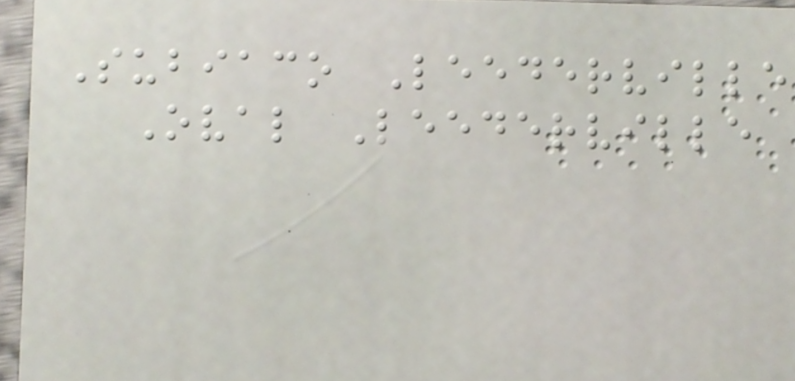Subiaco Leederville
Oval Leederville
